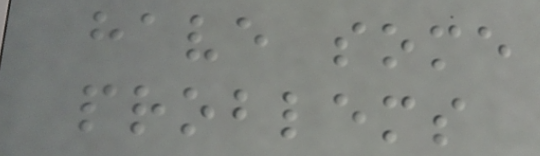have some
problems
